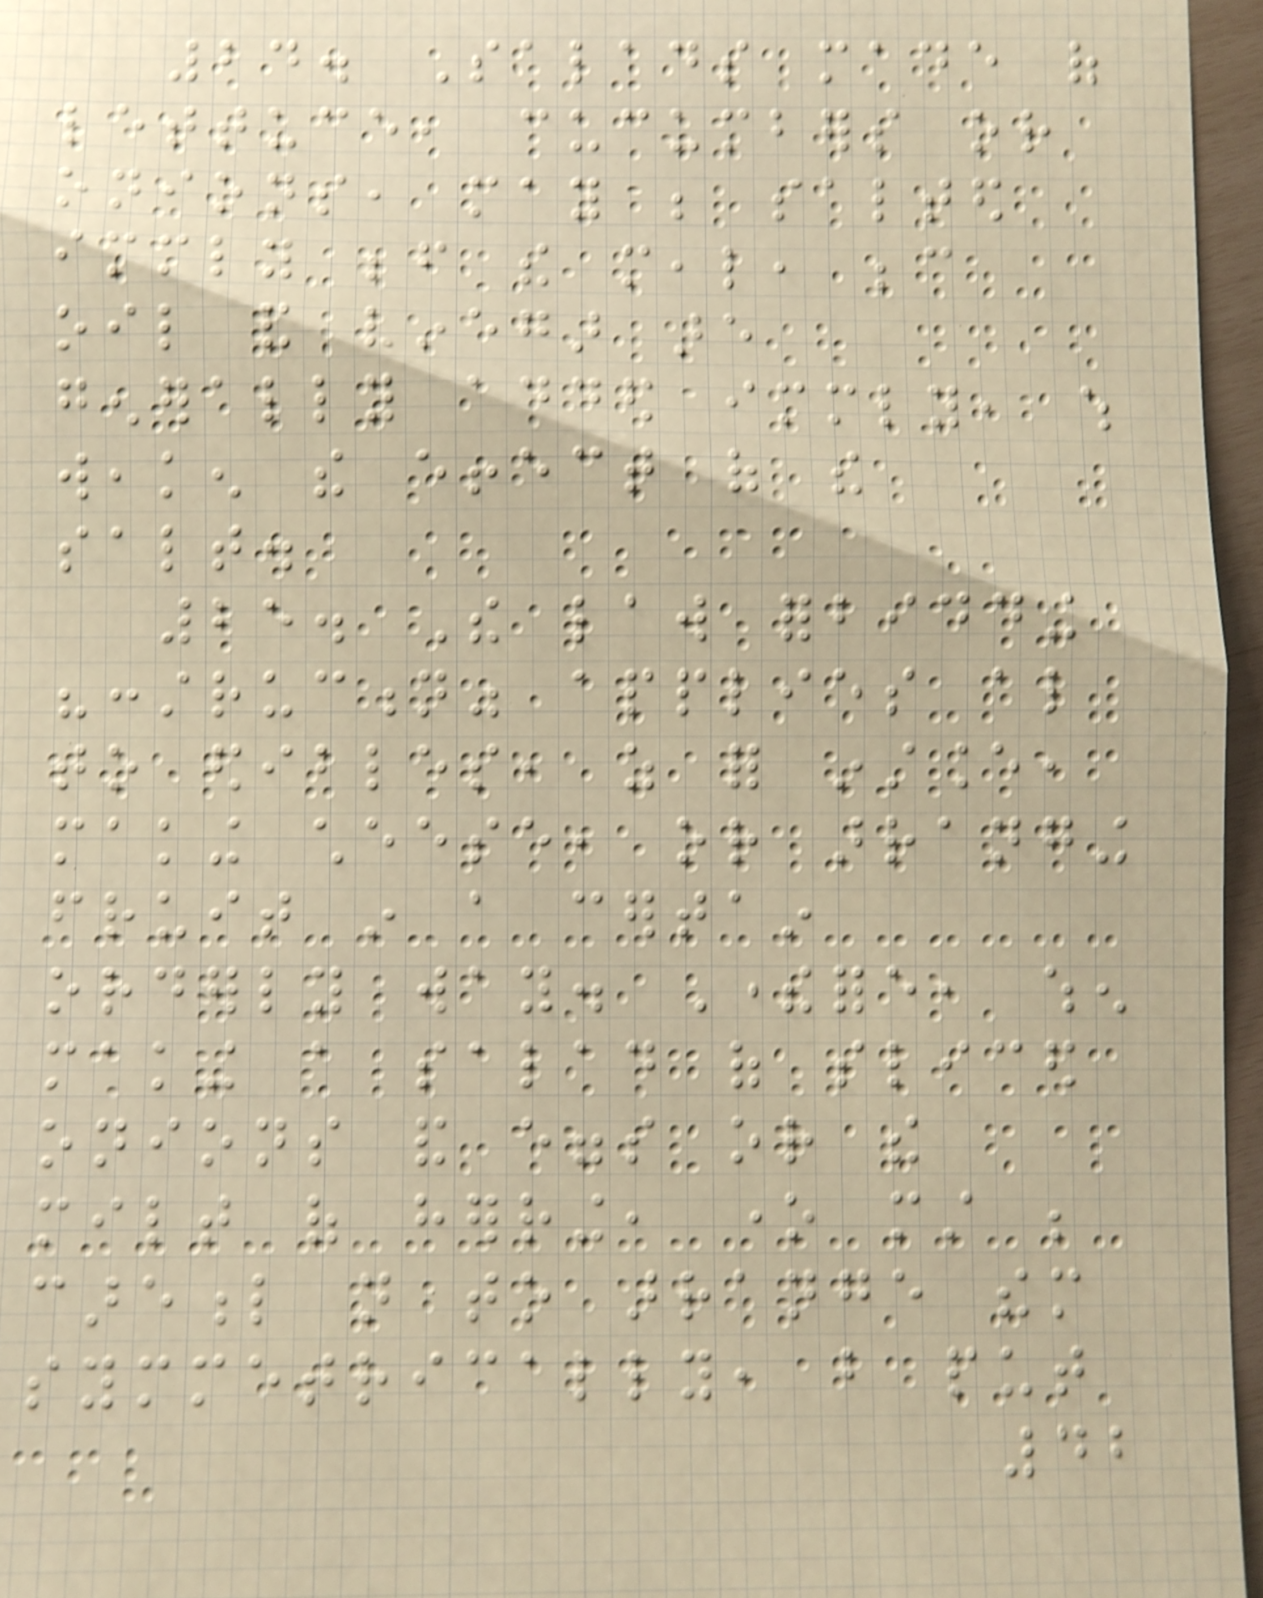24. Salads made of
lettuce, cucumbers or
onions, may be salted
immediately before the meal, because
oil and vinegar are
generally added immediately, which
weaken the effect of the
salt.
25. The law forbidding
"construction" applies also
to edibles, as for instance,
making cheese, or arranging
fruit in a certain
orderly way. Therefore, when
making a salad of sliced
onions and eggs or the
milt of herring, one must be
careful not to arrange them
symmetrically, but put
42
